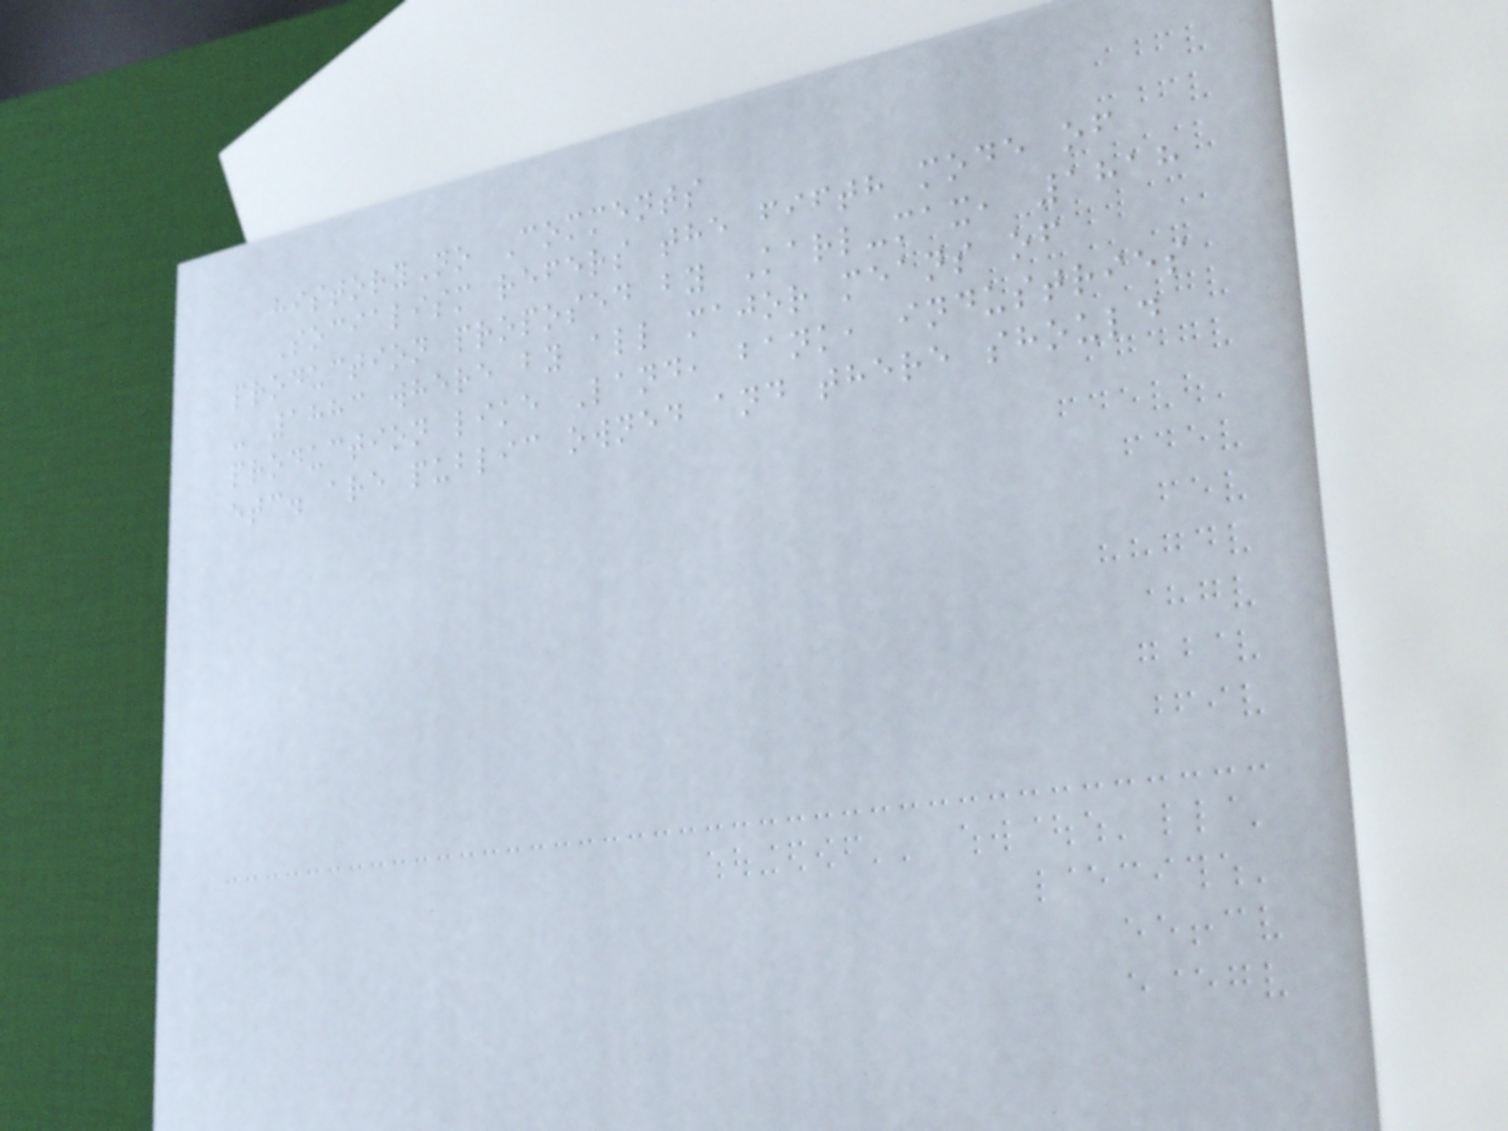historyNo Comments
Socialism refers the fifth mode of
production proposed by Karl-max, 1818
- 1883 where by all major means of
production like Land, bank, industries
etc. are public owned and there should
